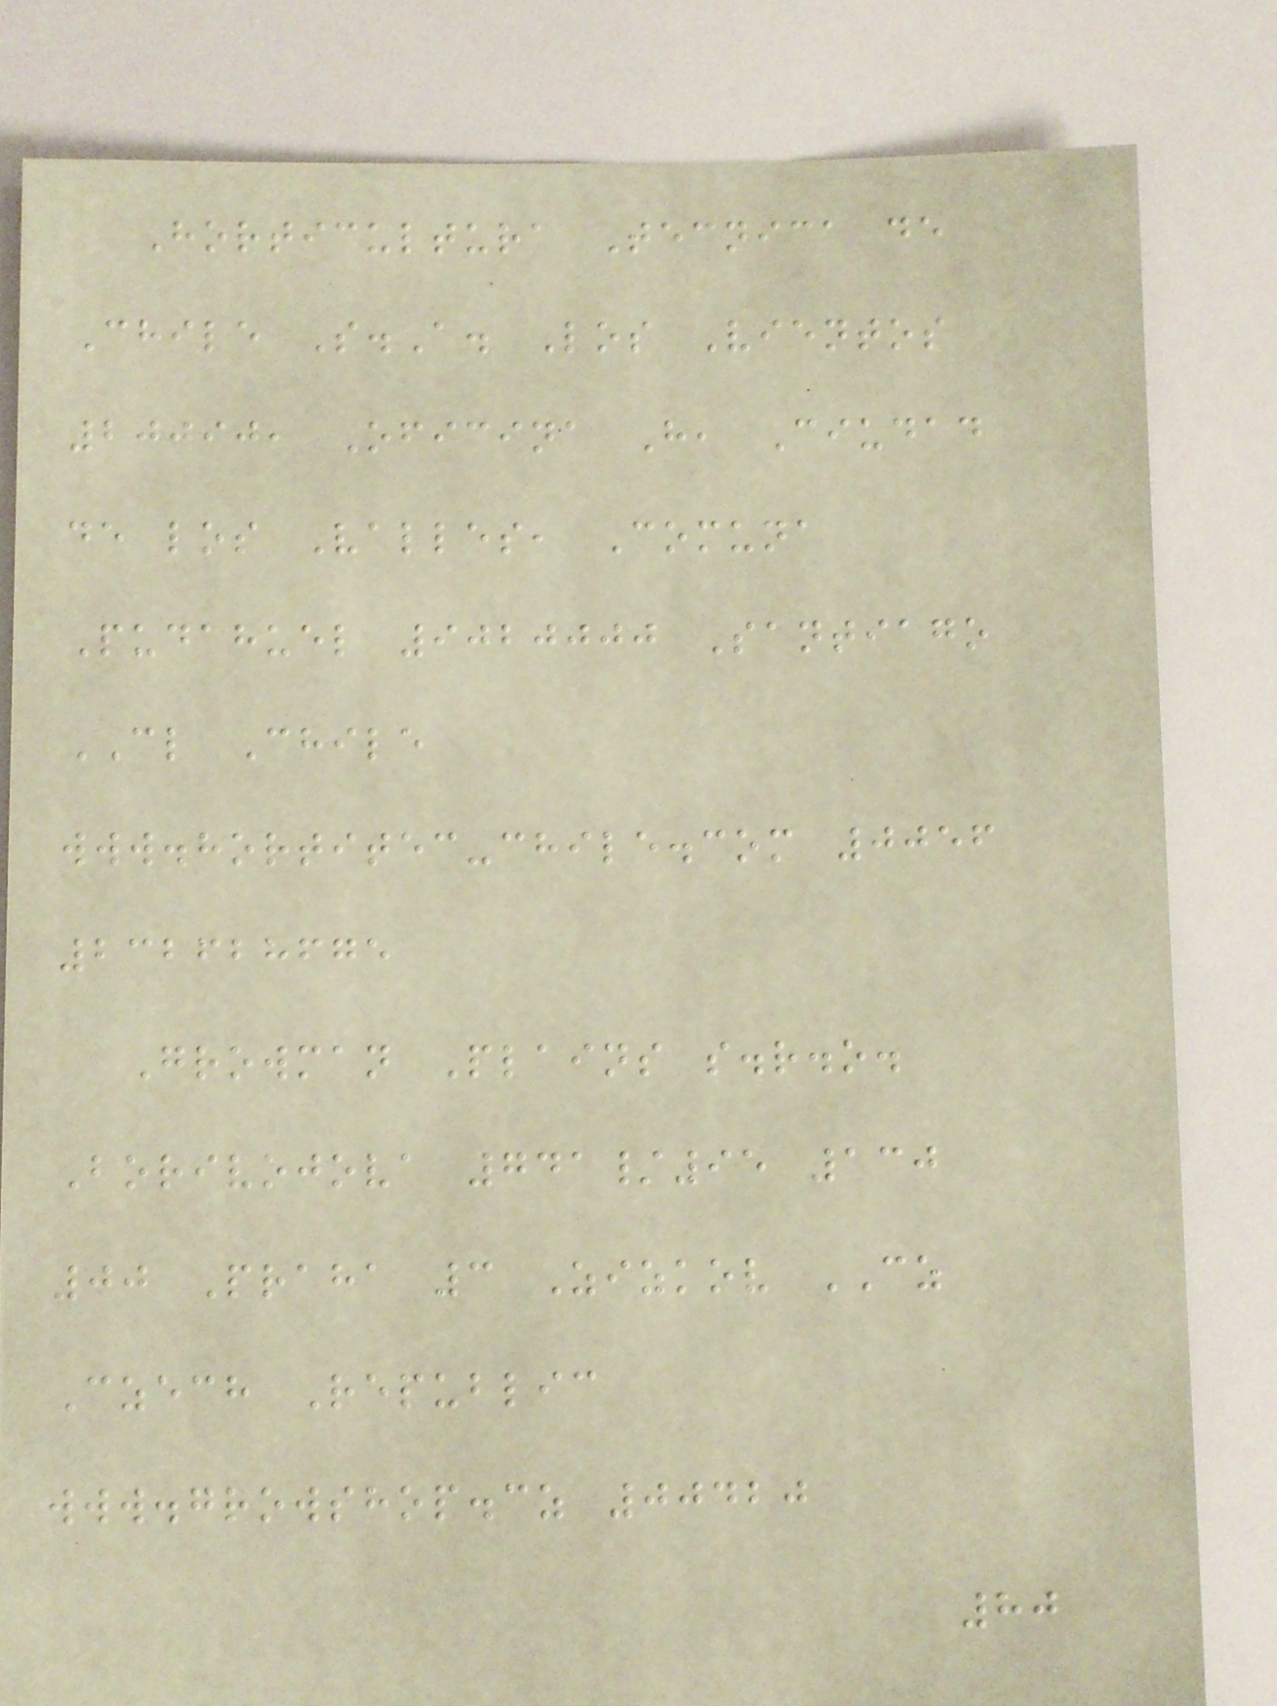Horticultura Tecnica de
Chile S.A. Los Vientos
20090, Oficina H, Ciudad
de los Valles, Comuna
Pudahuel 9020000 Santiago
CL Chile
www.hortitec-chile.com 0056
232628675
Growman Plains s.r.o.
Borivojova 741/95 130
00 Praha 3 Zizkov CZ
Czech Republic
www.growshop.cz 00420
80
